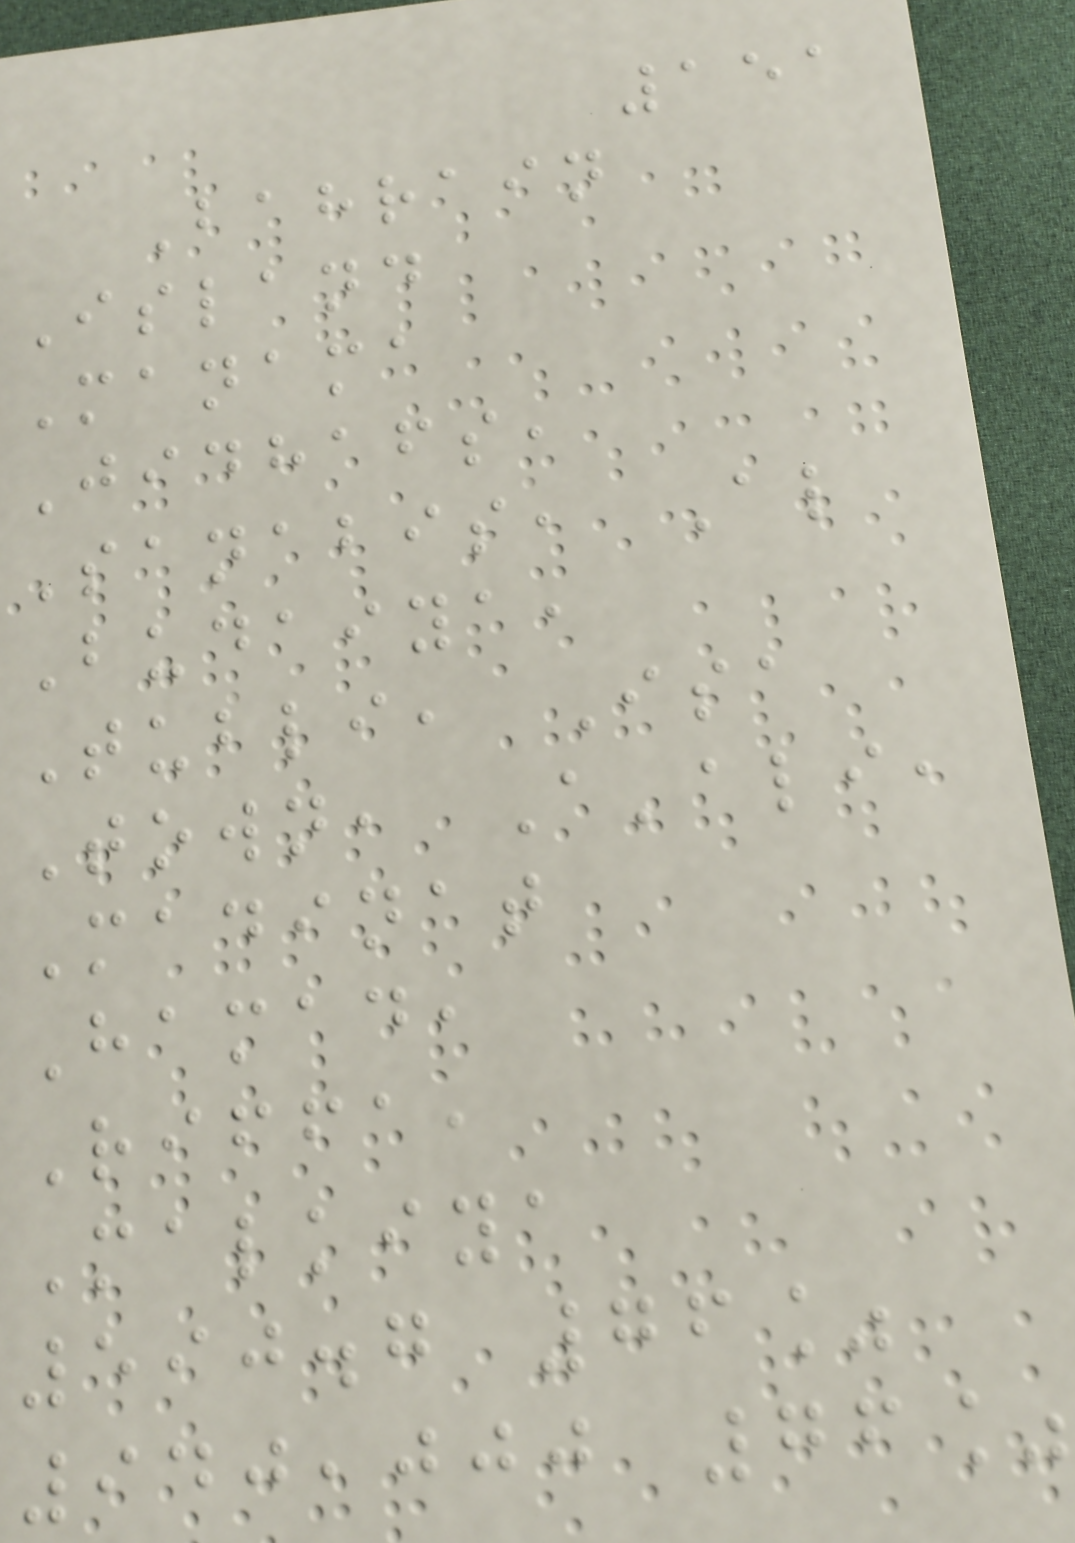151
Bahrain
Island
Manama
Jidhafs,
Sanabis, Al
Budaiya,
Tubli, Isa
Town, A'ali,
Madinat
Hamad,
Riffa,
Malkiya
590.7 76%
940,000 76%
